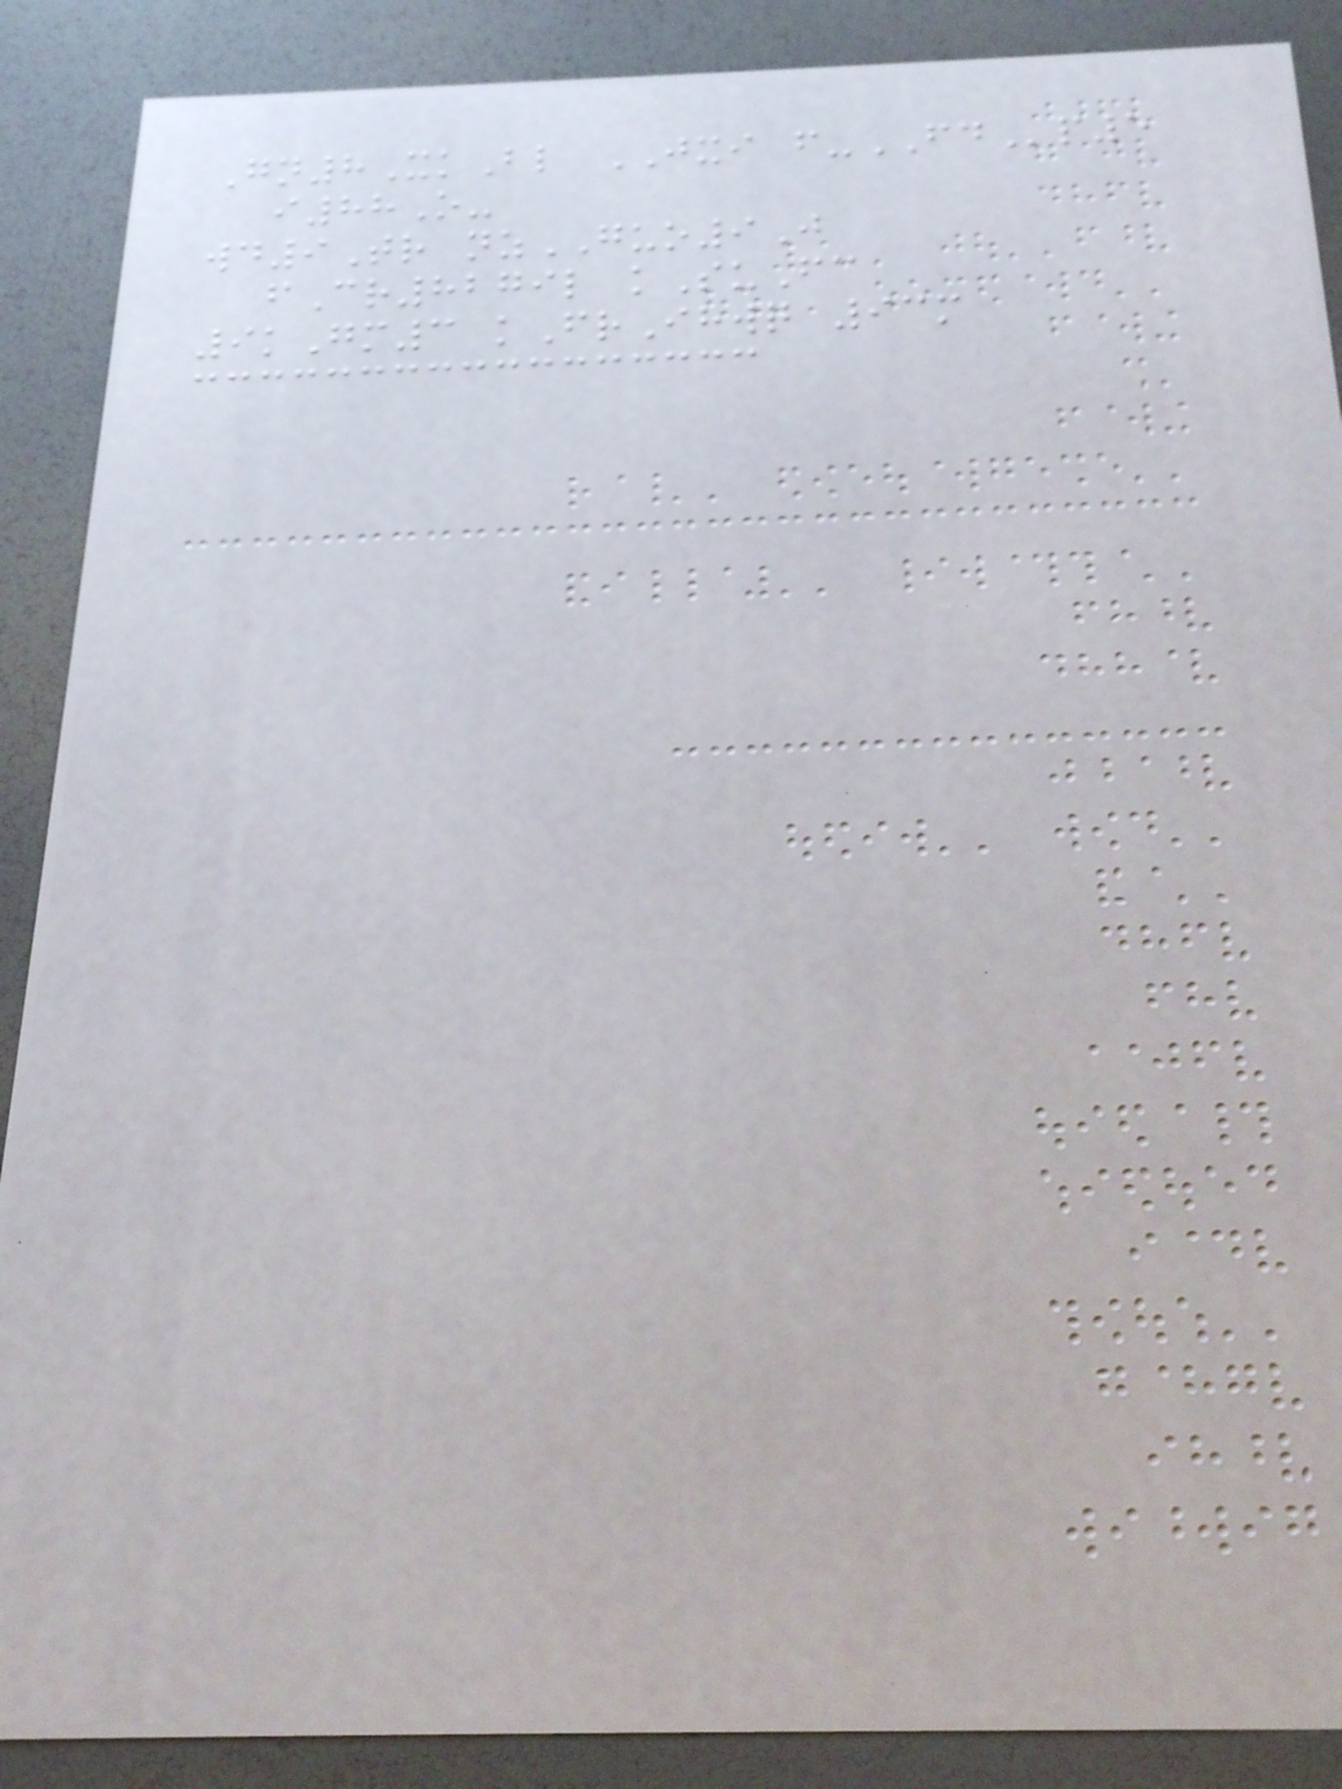Gn8XkBl JXI f-FDp5
i88O-
wd9Tr nzGUO9J
fCr8279l kSuFc
9kGm3 kFrIhwq 93m
